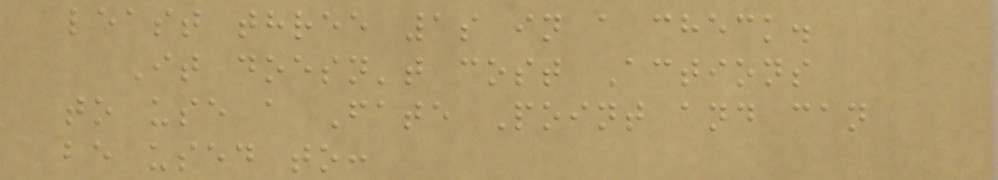least three 1s in a check.
It doesn't cost Actions
to use a Fate Point and can
be used to:
